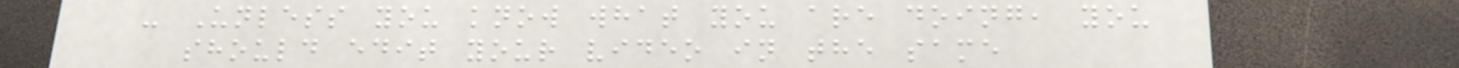- Unless you know what you are doing, you
should edit your video in the same
